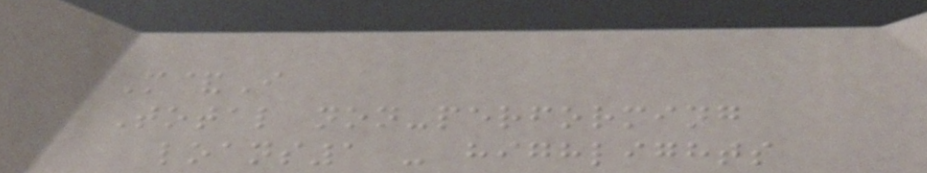M&I
Total non-performing
loans1 - highlights
